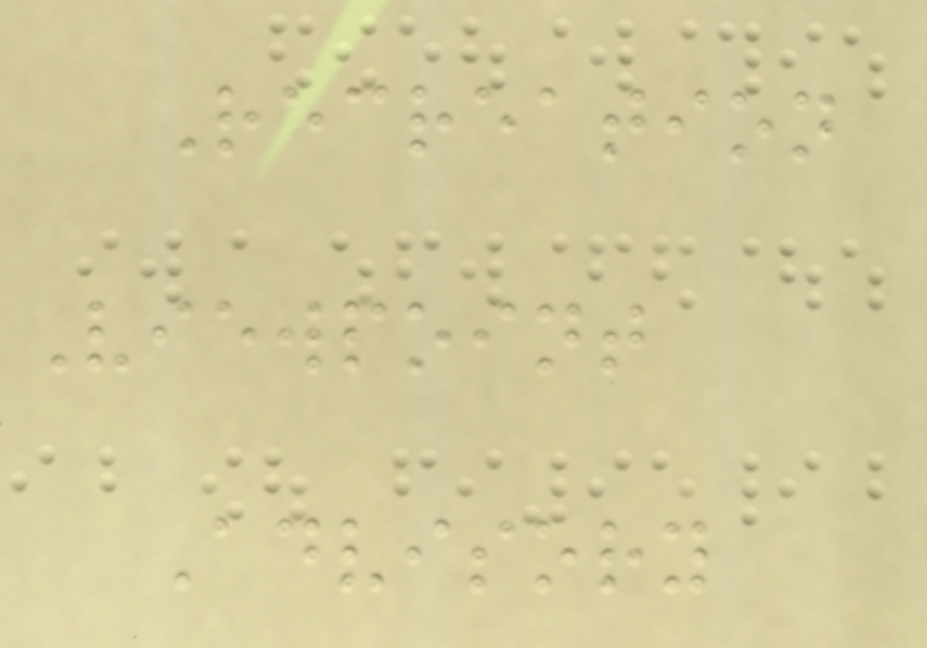Recreation
Viewpoint
Advisory
